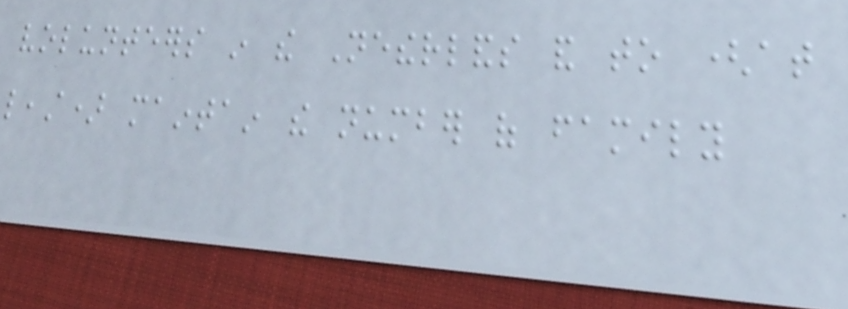volunteers in the Netherlands and to (at
least) maintain the number of family
